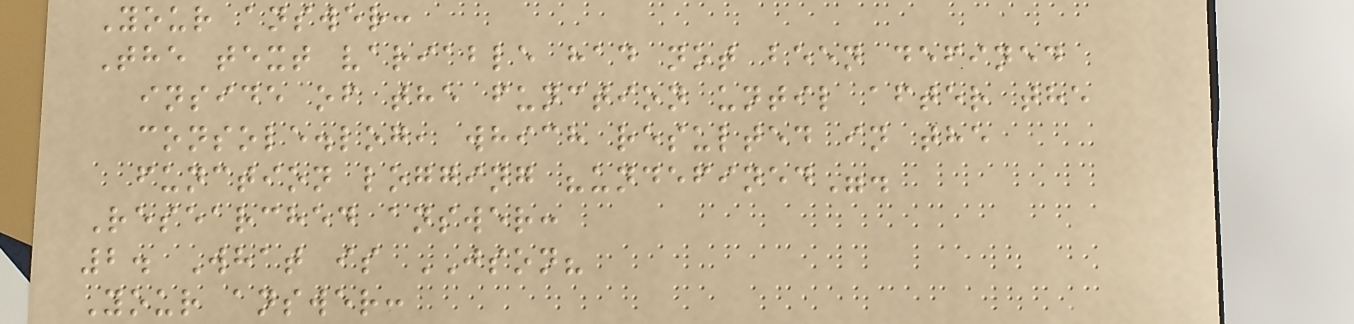Your answer:
The text variable had not been defined
inside of the function until after the
console.log, which resulted in the
function logging "undefined".
Researched answer:
2. What is JSON?
Your answer:
